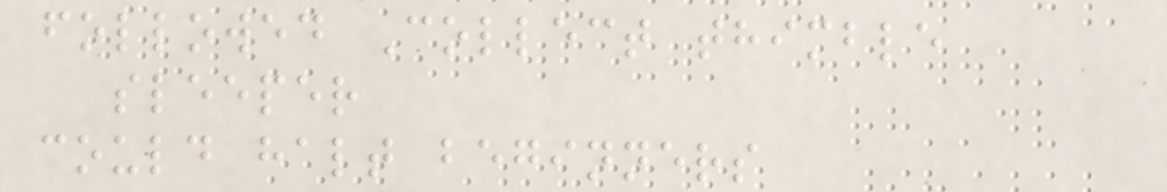followed Collect thimble
sleeper
could halt beginners
